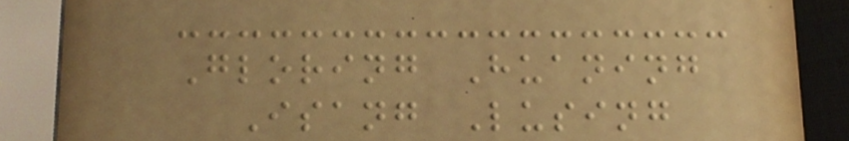Gloring Huaning
Isang Lusing
